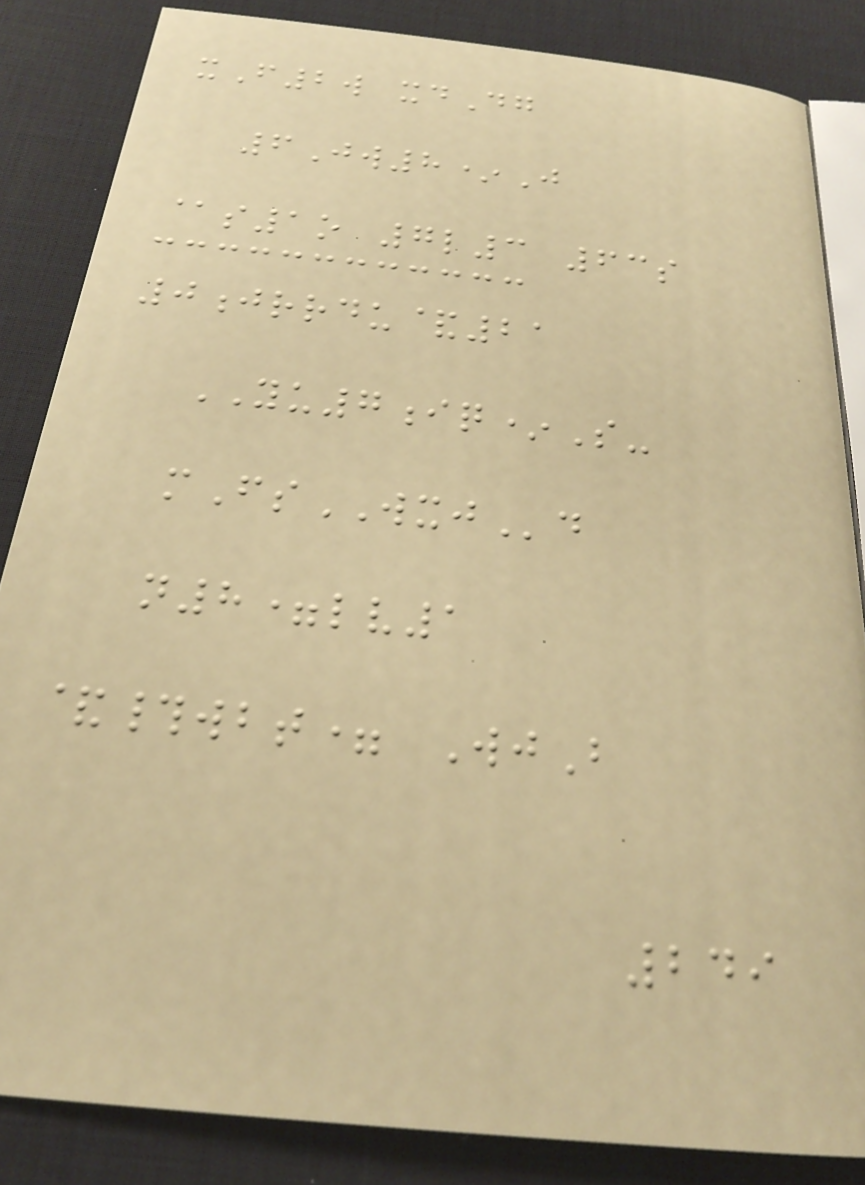xF2w xdDg
6Jw8*J
@s1o 7l3 63s
0jrrdu&21
YU7iq*S-
mFsWXJd
n8=lv1
&#wbt= WjB
249
